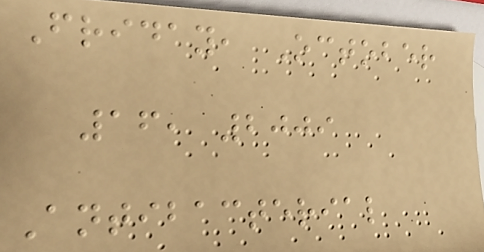Friday, October
16, 2009
Antibacterial
